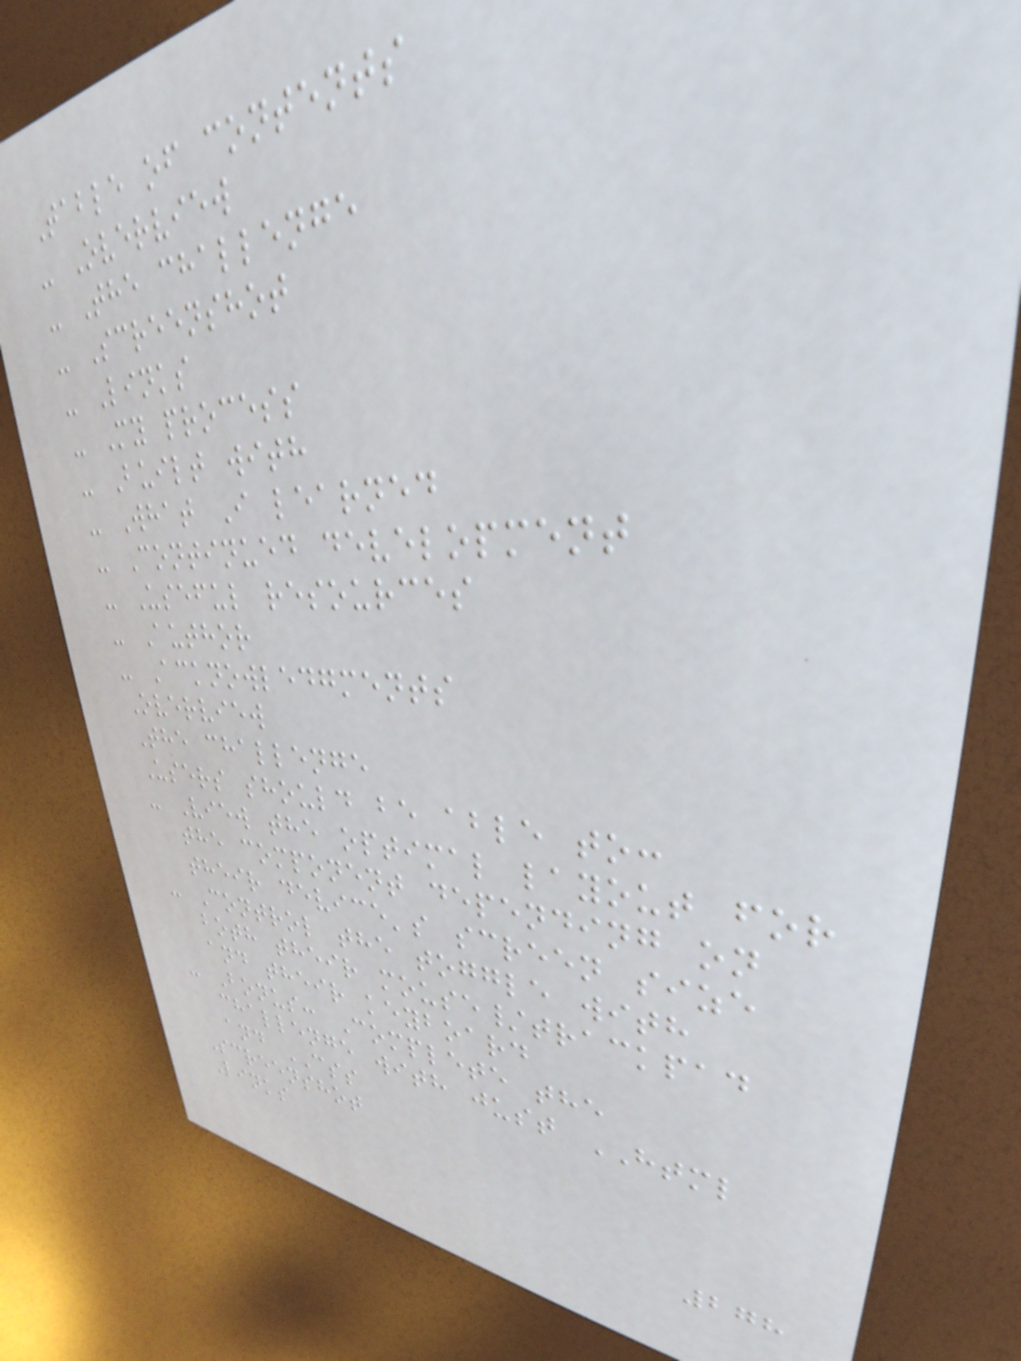Table of contents
- Overview
- The challenge
- Screenshot
- Links
- My process
- Built with
- What I learned
- Continued development
- Useful resources
- Author
- Acknowledgments
Overview
The challenge
Users should be able to:
- View the optimal layout for
the component depending on
their device's screen size
- Control the toggle with
both their mouse/trackpad
and their keyboard
- Bonus: Complete the
challenge with just HTML
and CSS
Screenshot
Links
278
